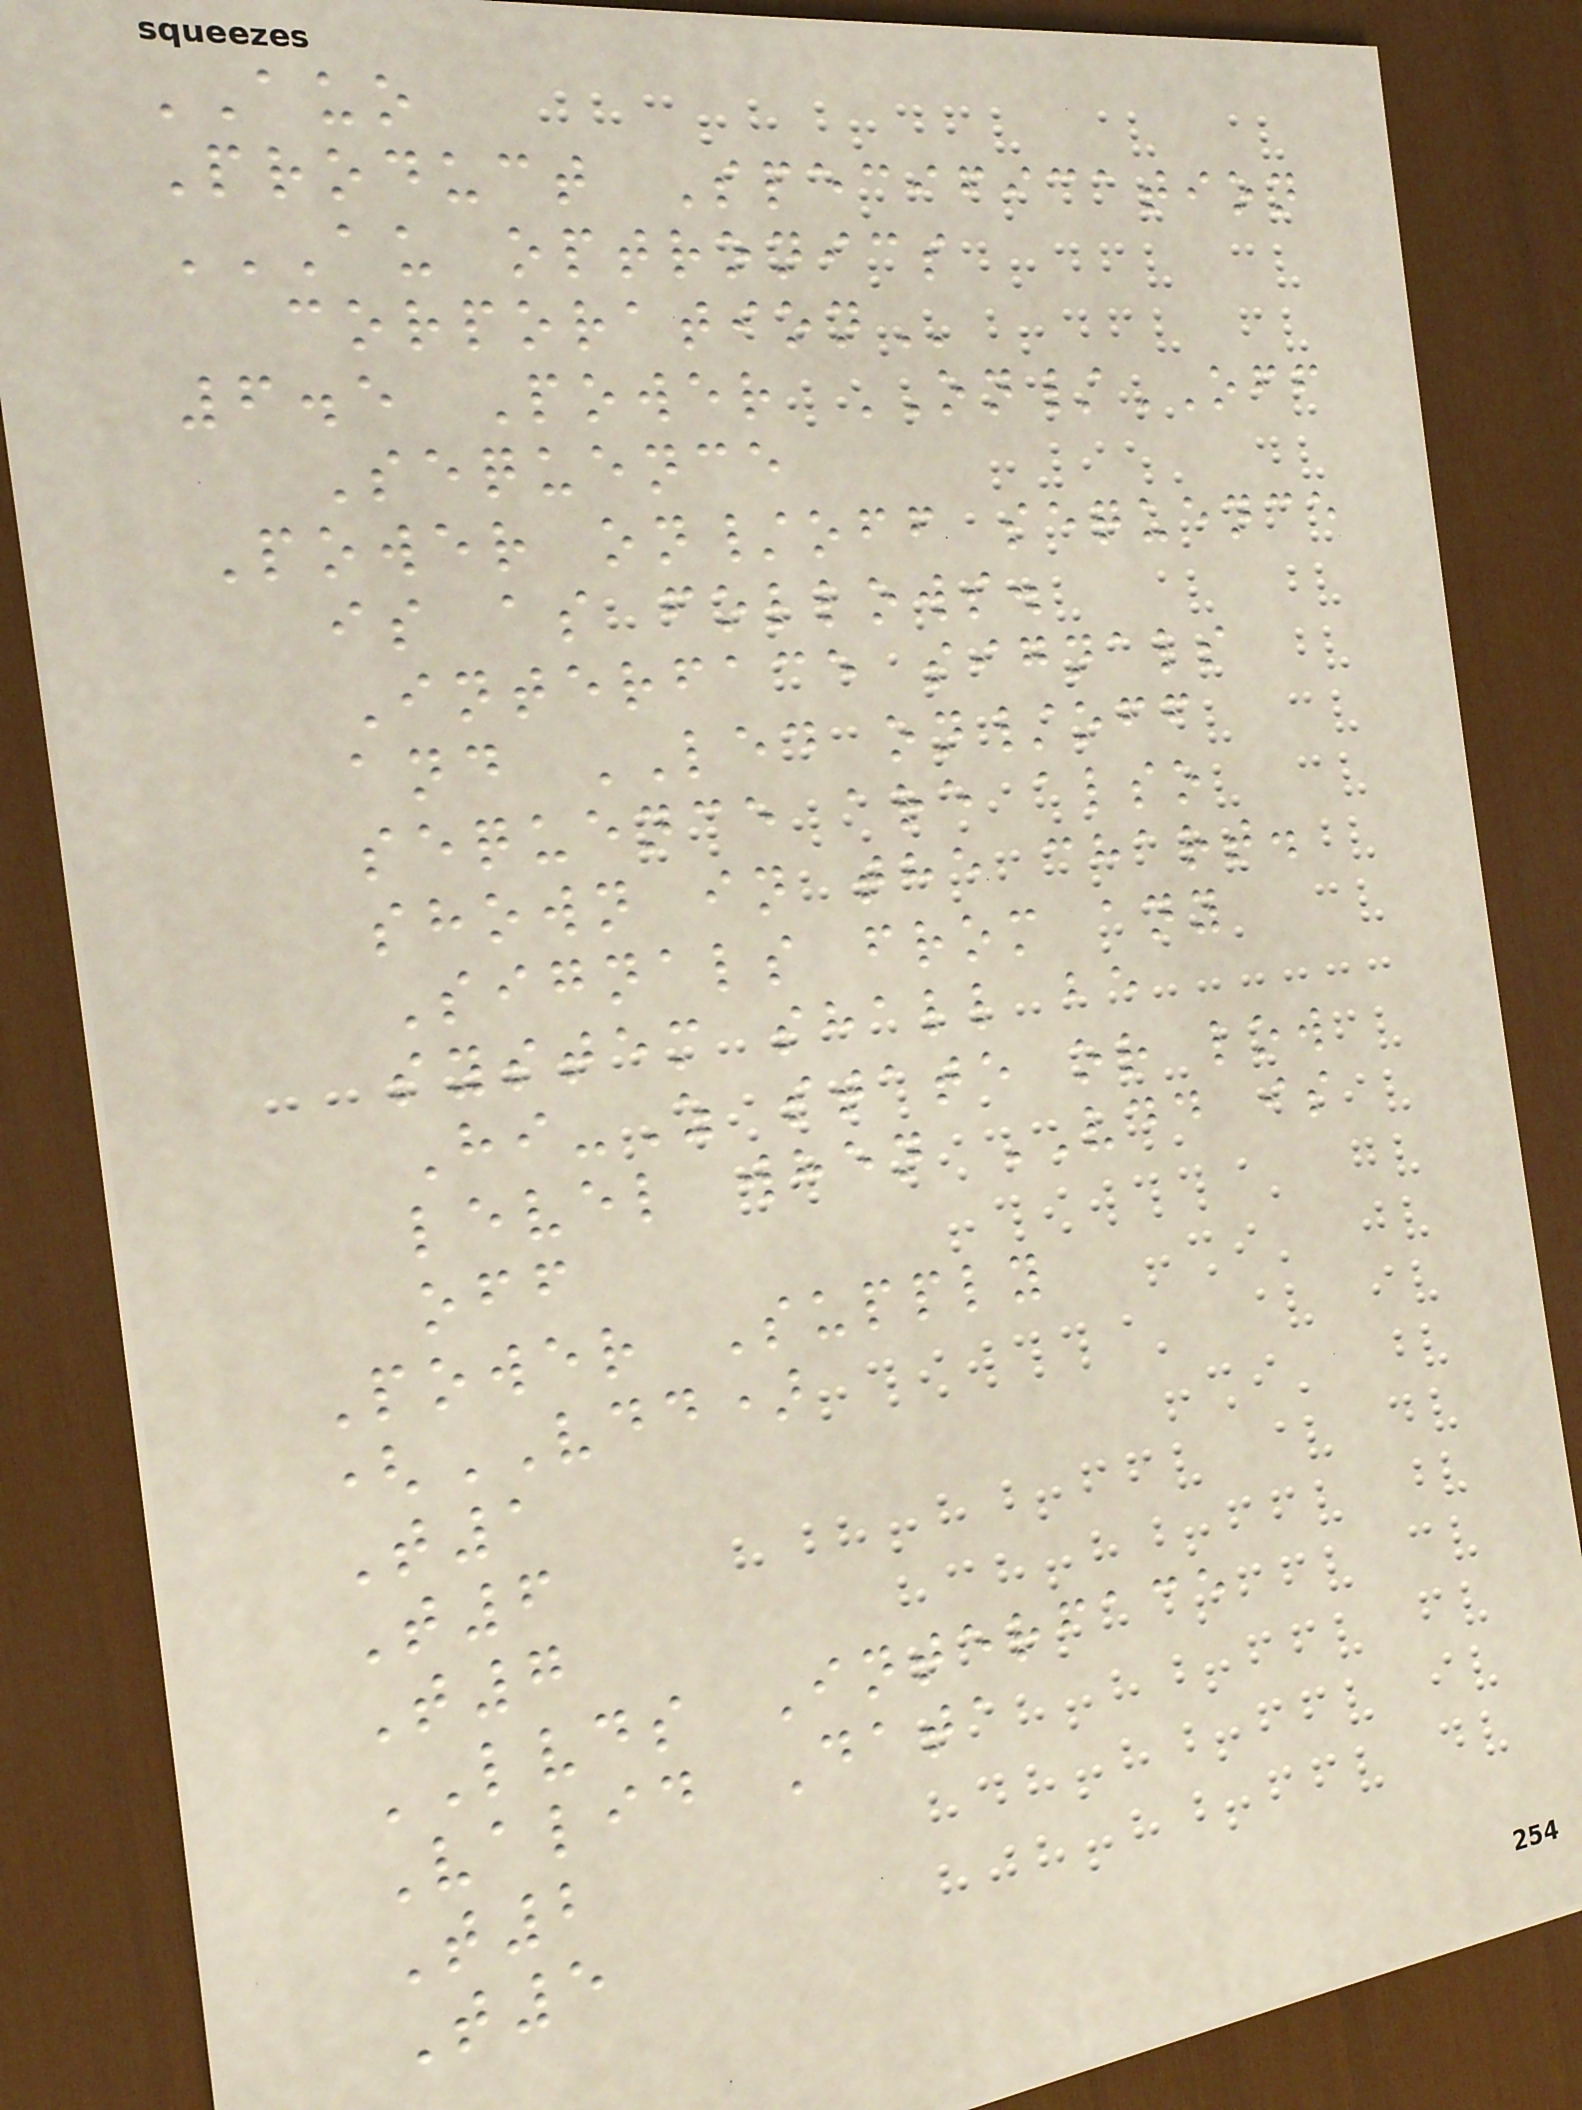AUO
Product Specification
AU OPTRONICS
CORPORATION
6.5 Power ON/OFF
Sequence
Power on/off sequence
is as follows.
Interface signals
and LED on/off
sequence are also
shown in the chart.
Signals from any
system shall be
Hi-Z state or low
level when VDD is
off
Power Supply
(VDD)
T1
T6
T7
LVDS Interface
Valid Data
T2
T5
